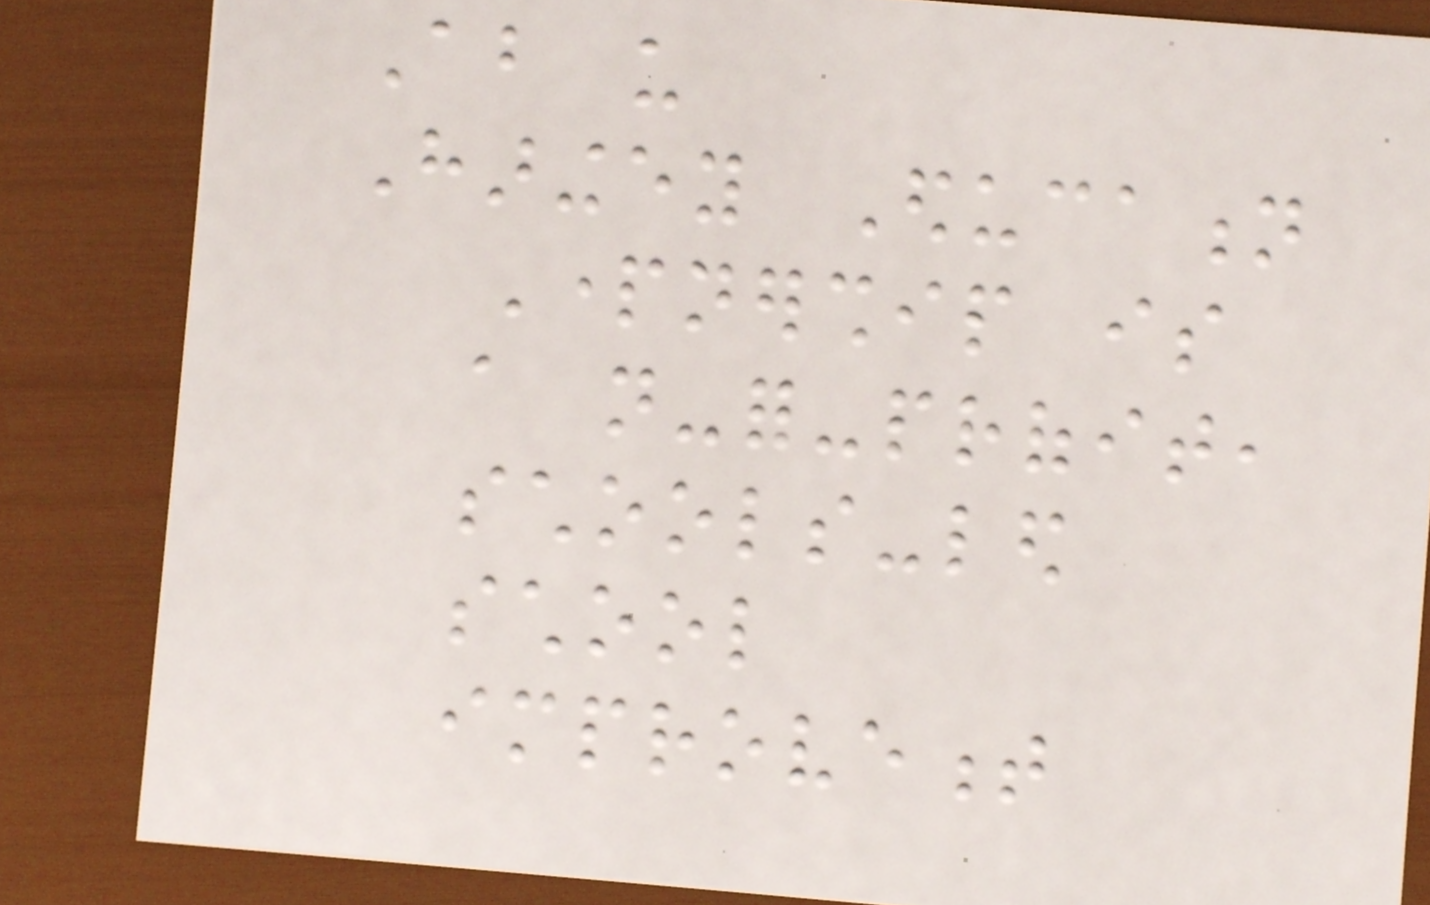About us
Haringey Education
Partnership is
a not-for-profit,
schools-led
school
improvement
